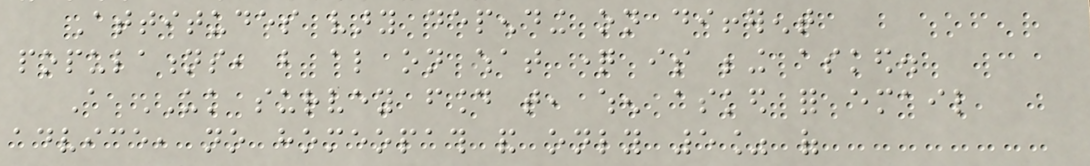Attitudes vary depending on different
populations, but also on what question is being asked.
A UK survey found that, when asked for email
advice, no homeopath and only 5% of
